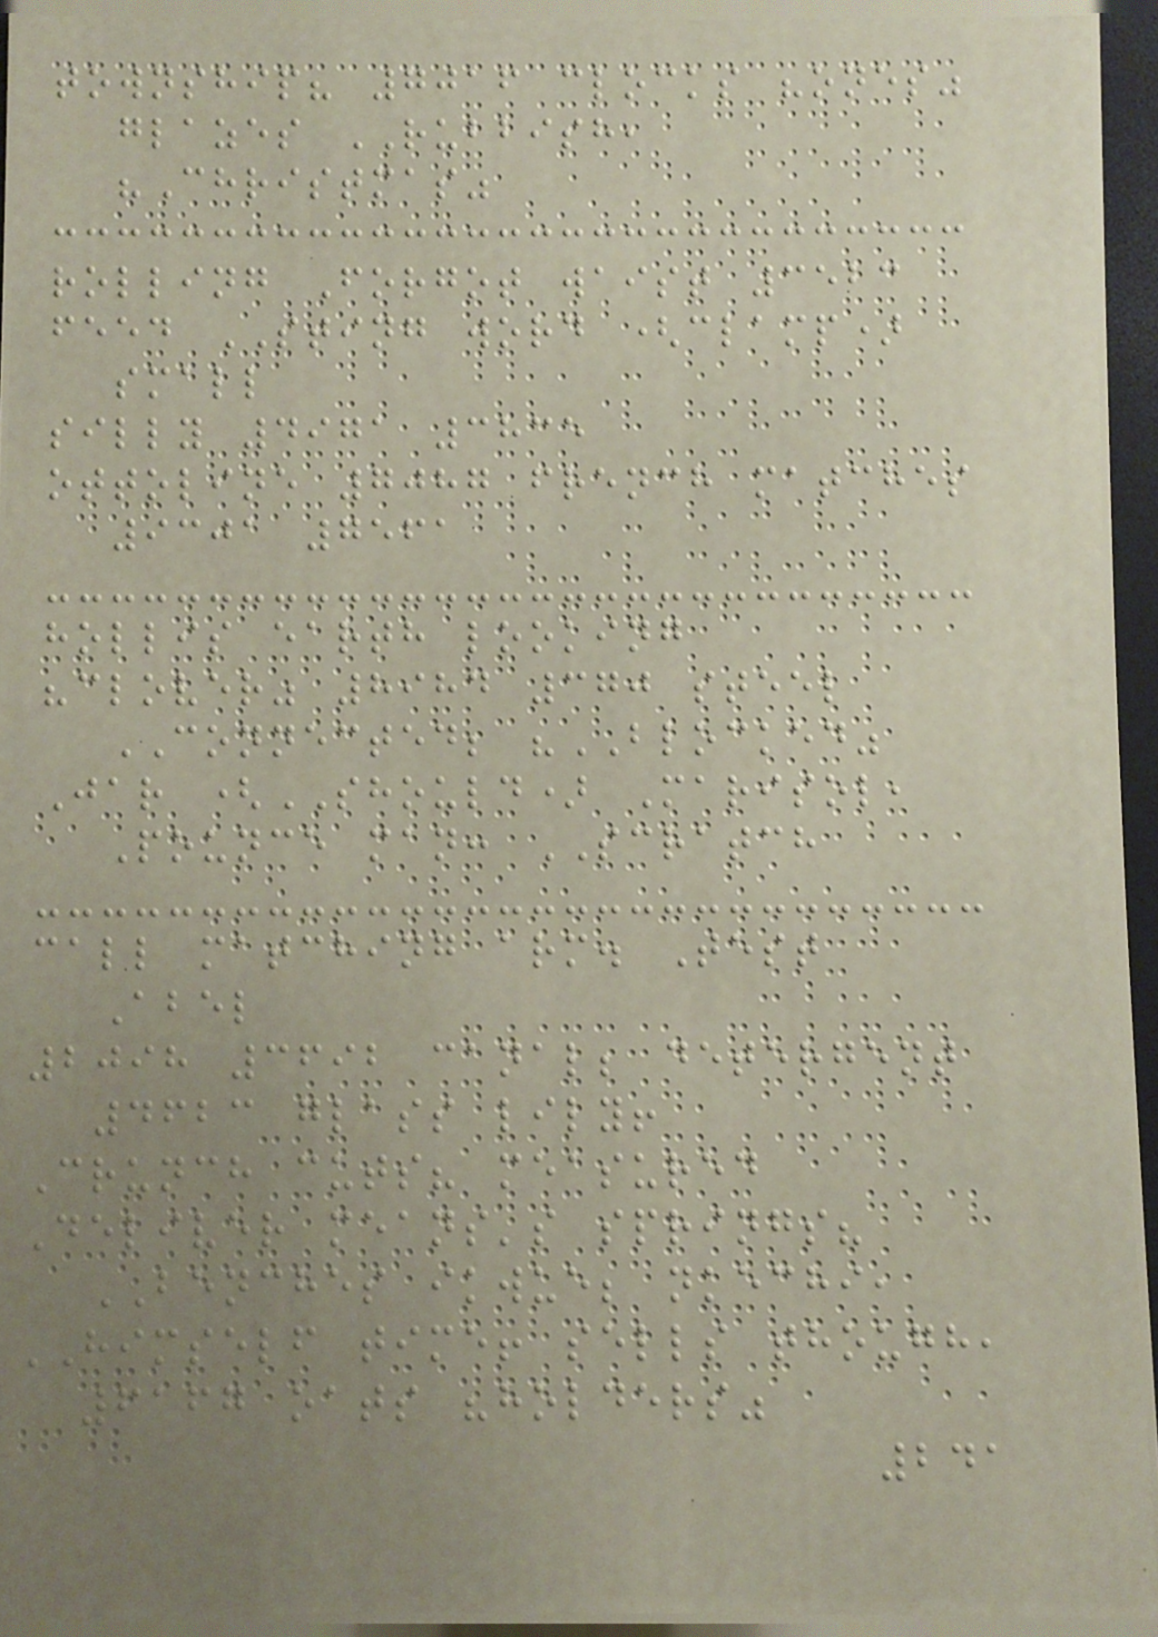township? 7016 clocks "ones"
glazes RUBBISH,
"Christmas"
rolling Forgot waist 3523
feed STING word (clamp)
small
silly 4971 3835
ottoline 7087 french matches
9301 7561
hollis earth looking
"clover" 8984 370 steel
CONNECTED; "BLOCKED"
Jar (SHOULD) Marisol,
Pounce man: SCRATCH
call matching arm. Test
Abel
2098 3692 canal; detergent
4623 glass lily!
Crunch cuts? measured
Deliver means's springs?
BENCHES ikwue; nkechi,
HIMSELF time! sells though,
6167 oats "holders"
241
